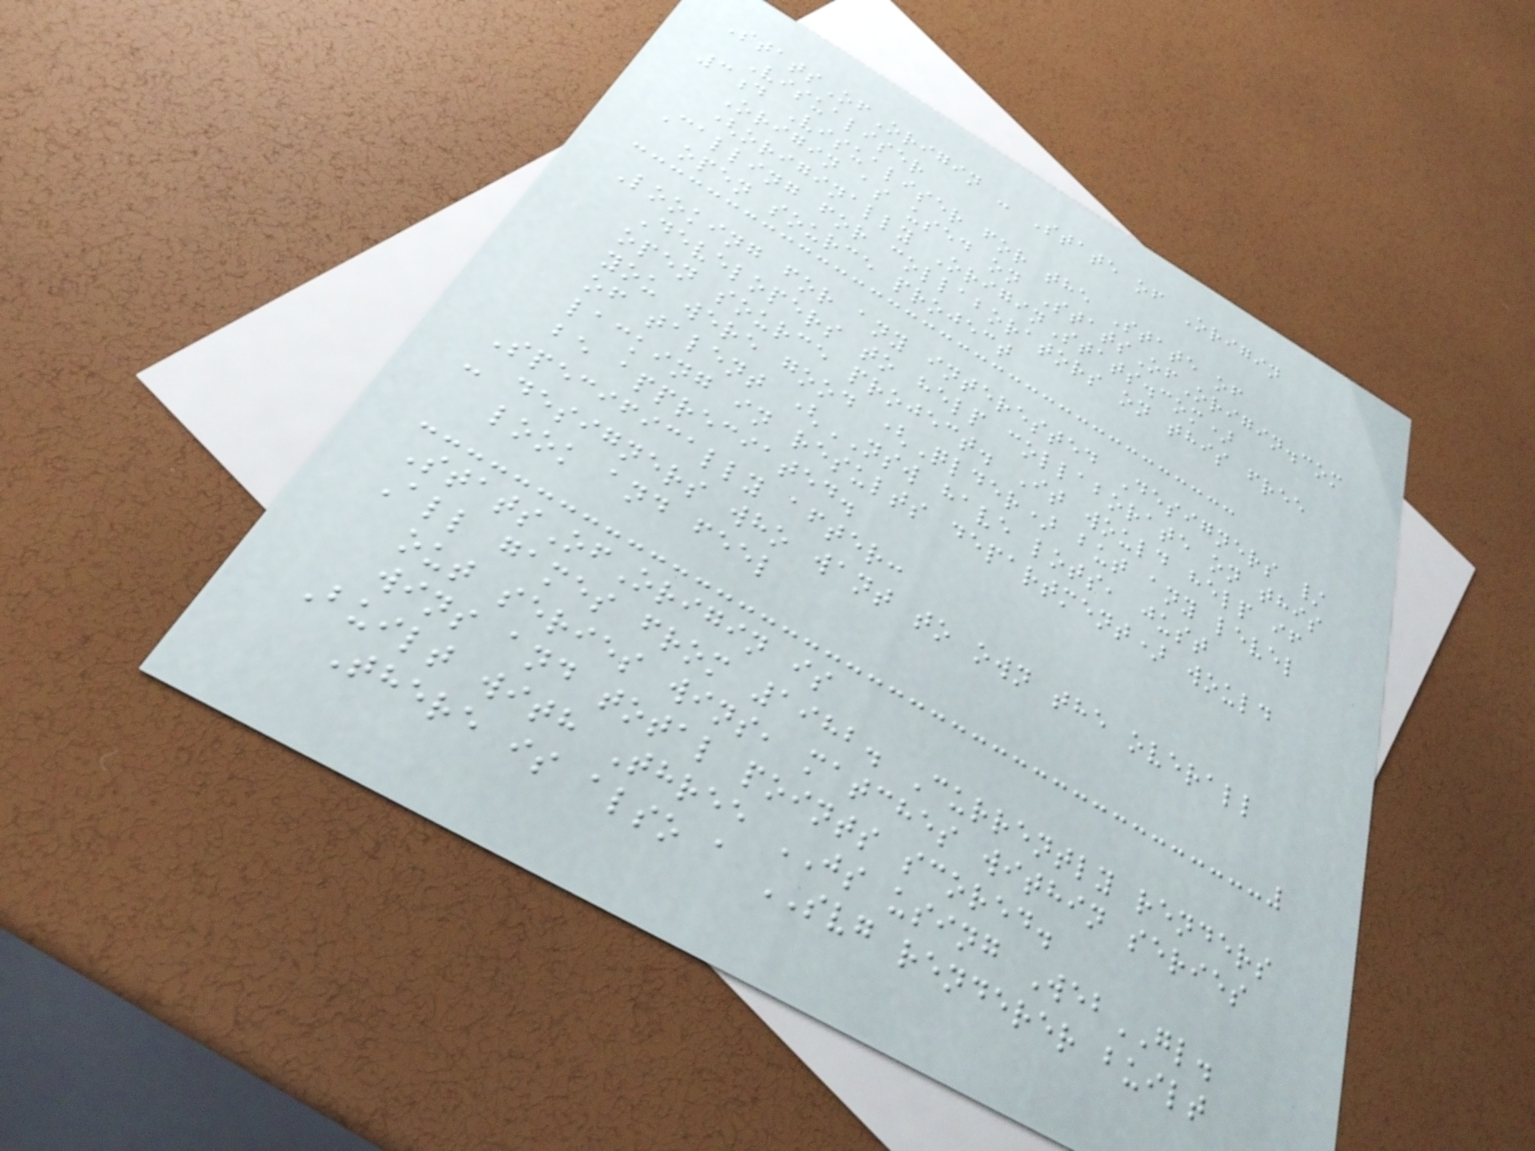StatsOfOrigin - State of Origin
Visualiser
3d Visualiser for the State of
Origin as used on StatsOfOrigin.com
(originally OriginStats.com)
Calling for collaborators on this free
open source project
Looking for any interested Designers /
Developers to help collaborate on this
open source project. It would help if
you were good (Qlder) but any level
of talent (NSW have lots, just
lacking in results department) would
be appreciated.
Specifically after:
- designers who want to own the overall
look and feel
StatsOfOrigin is
All games from 1982. Currently renders
out series wins, matches within series
wins and total points scored.
Built with Three JS using WebGL.
There is also a SVG renderer built
